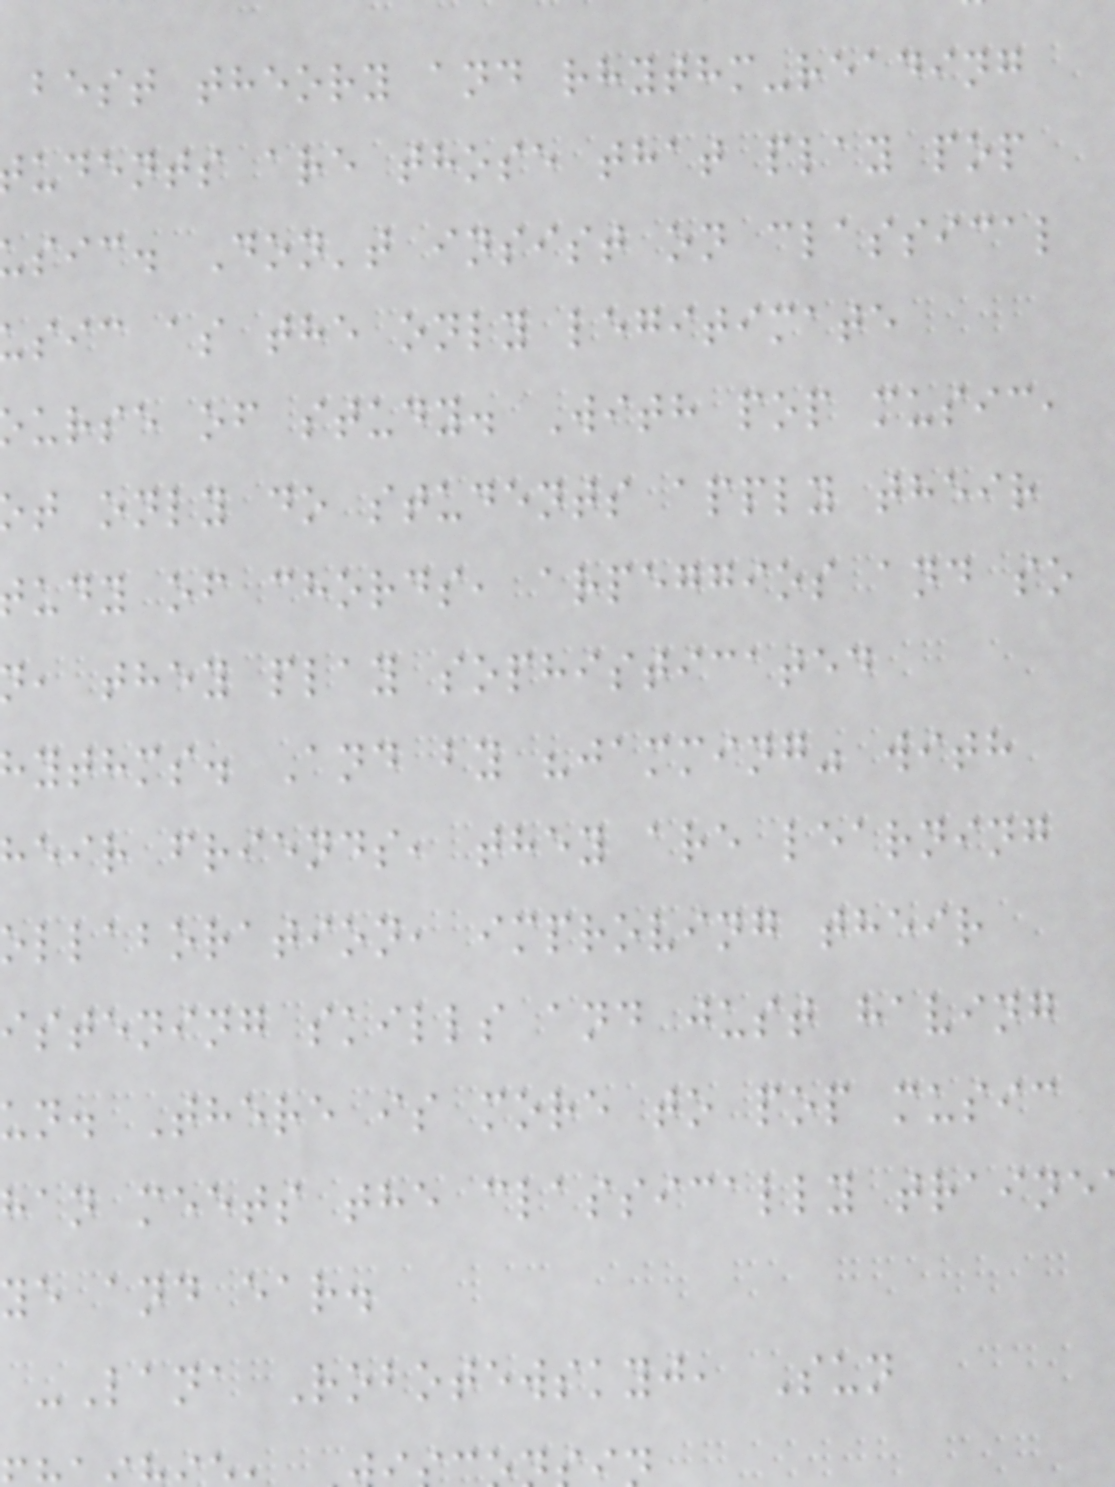best theory and rhythm-reading
udents are those that play pop
sic. Don't insist on classical
sic as the only legitimate
urse of study. With pop music,
t only do students apply their
udy of chords, arpeggios and so
, they play sophisticated
ythms. And by "jamming" with
heir friends, they are learning
ollaboration, improving their
istening skills and just having
un. There is more to pop music
han meets the classically traine
ye and ear.
-Lana Robotewskyj, Sun
